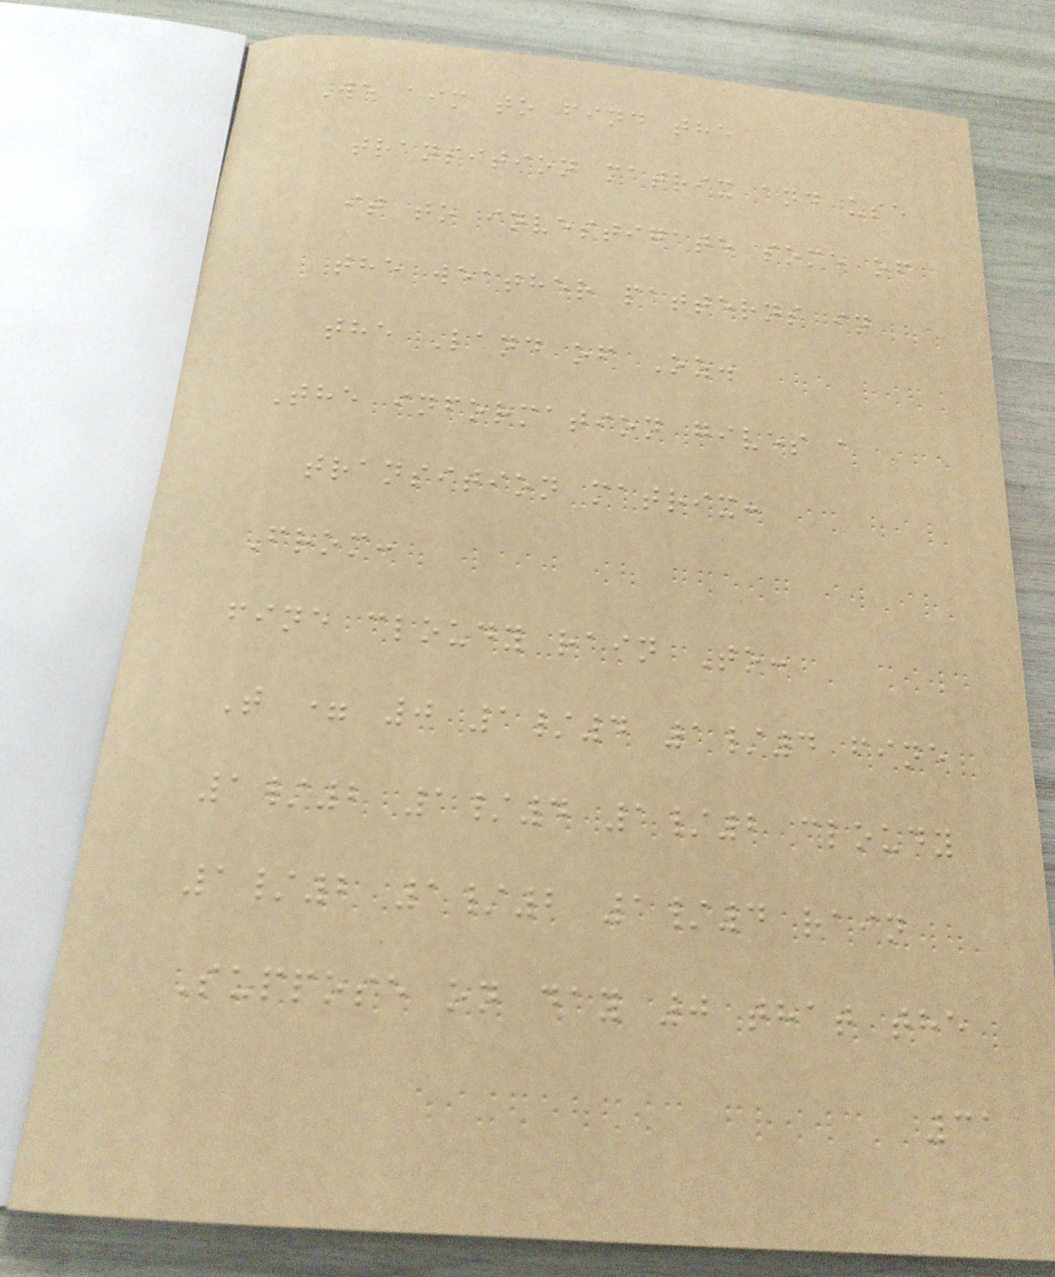We aim to find the
transition matrix and use
it to investigate some of
the weather patterns in
the Land of Oz.
The information gives a
transition matrix:
From:
fine cloudy rain To:
T = 0 1/4 1/4 fine
1/2 1/4 1/2 cloudy
1/2 1/2 1/4 rain
Suppose on day 0 that the
31
